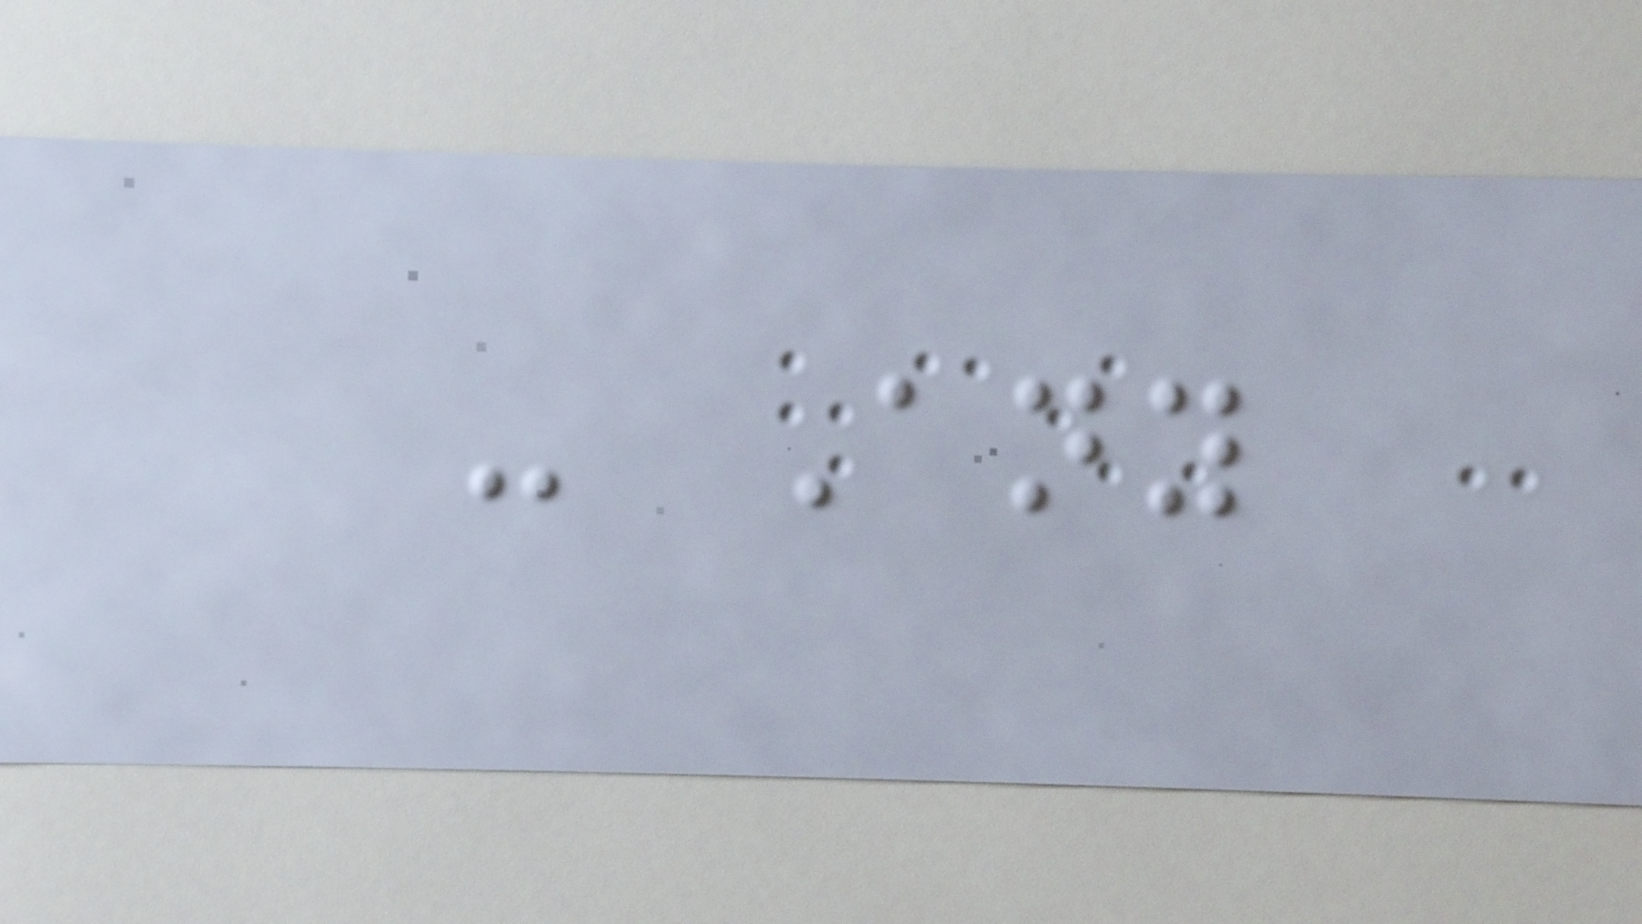- Any
